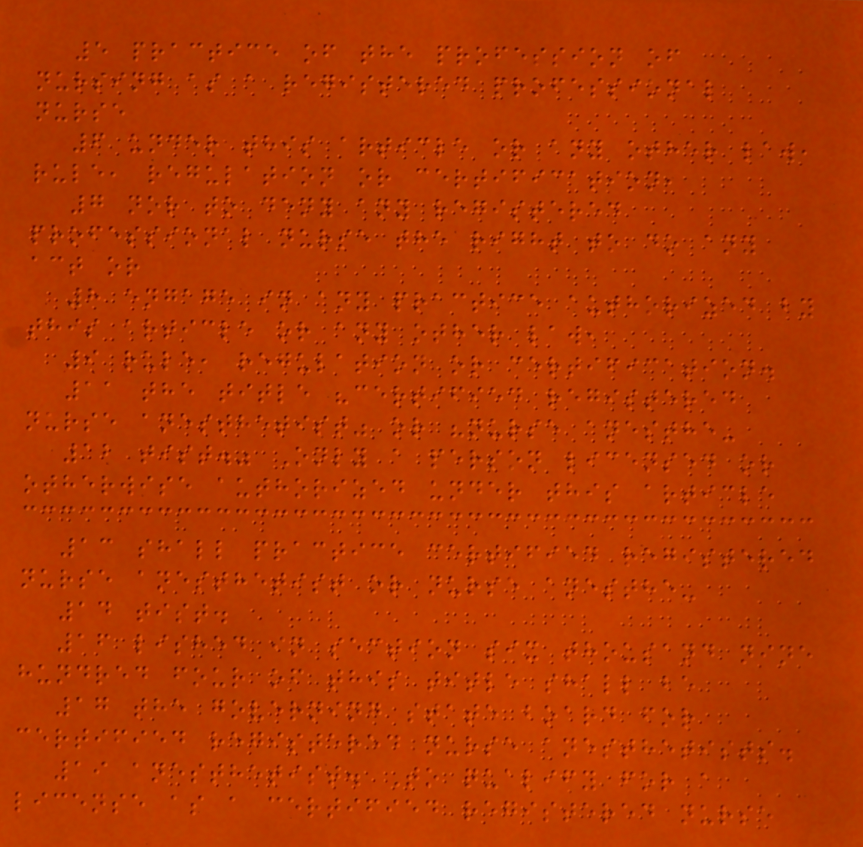5 practice of the profession of
nursing as a registered professional
nurse
6 under this article or any other law,
rule, regulation or certification,
7 nor to deny any registered
professional nurse the right to do any
act or
8 engage in any practice authorized by
this article or any other law,
9 rule, regulation or certification.
11 the title "certified registered
nurse anesthetist" or "nurse anesthe-
12 tist." Only a person licensed or
otherwise authorized under this article
13 shall practice certified registered
nurse anesthetist or nurse anesthe-
14 tist.
16 lished in section six thousand nine
hundred four of this title shall be
17 the governing state board for
certified registered nurse anesthetists.
19 anesthetist. To qualify for a
license as a certified registered nurse
